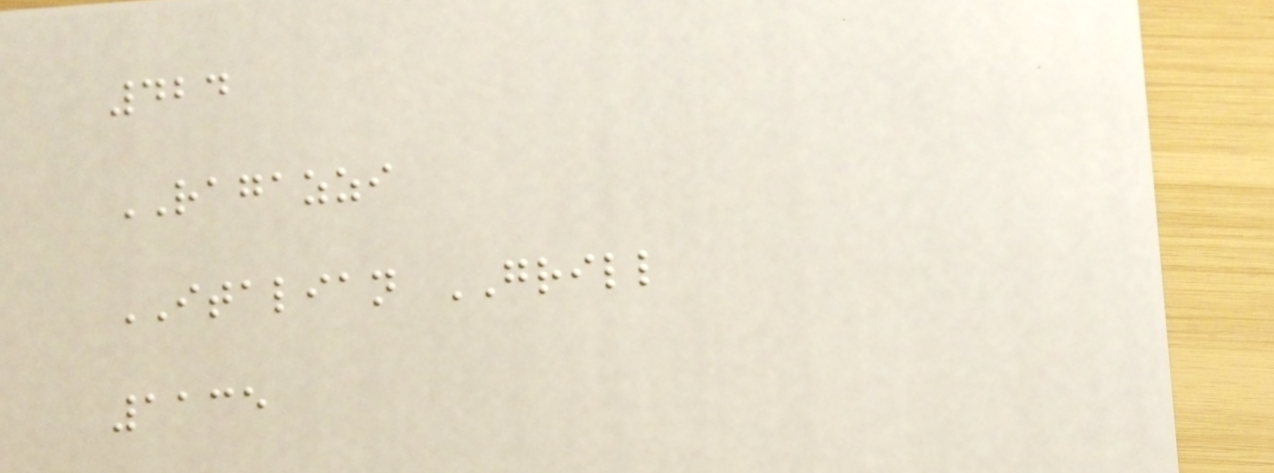424
RAGAZZI
ITALIAN GRILL
1135
